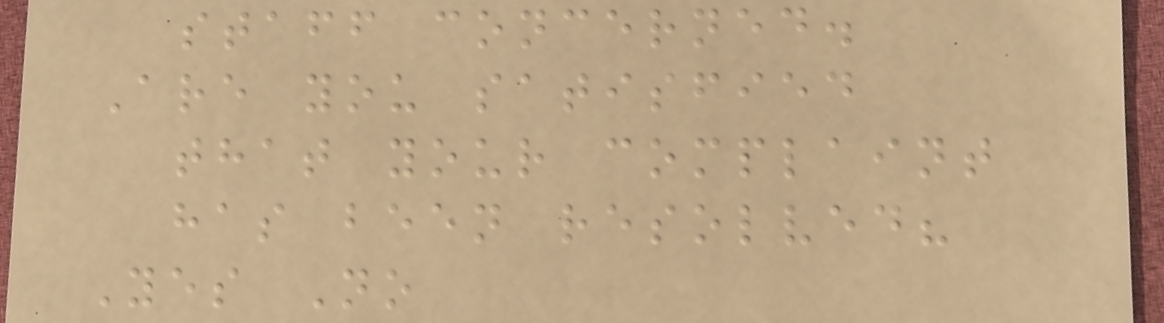staff concerned.
Are you satisfied
that your complaint
has been resolved?
Yes No
